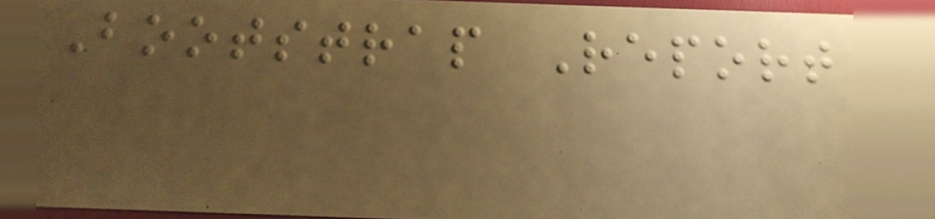Bootstrap Report
